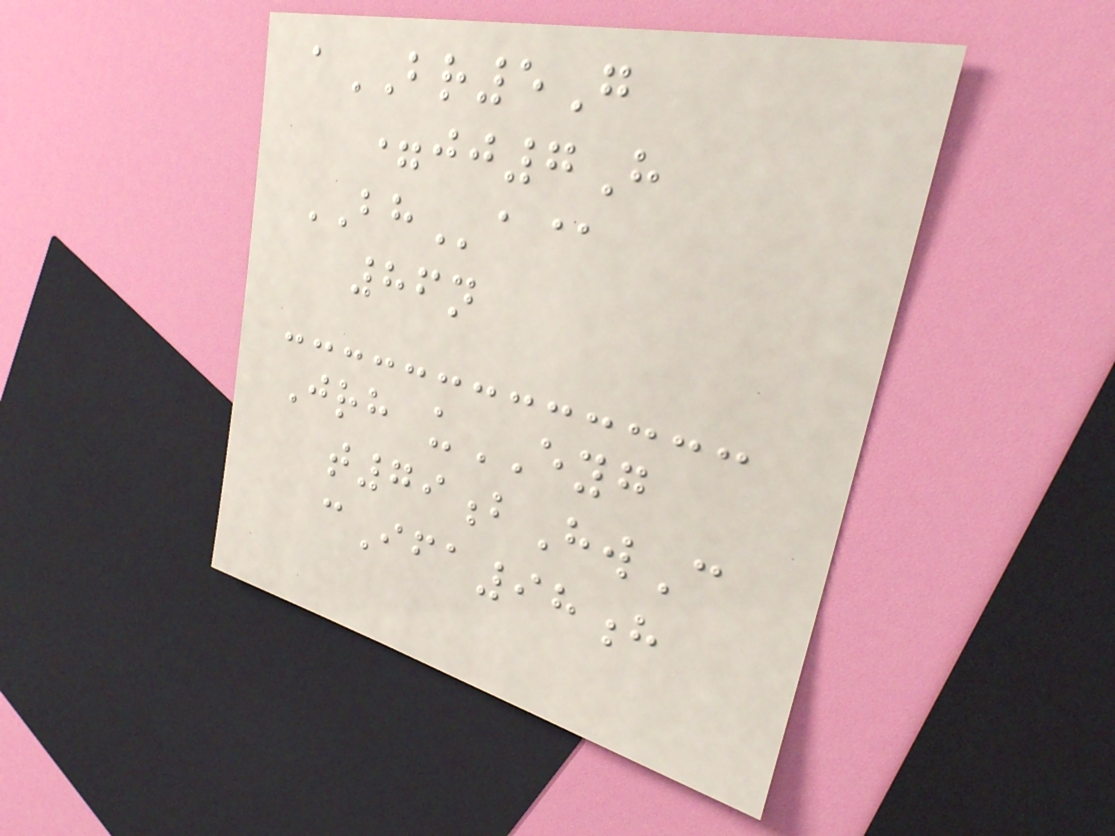aBR5G
=jj7H
BHa@
86n
Jrh uEYG
t79bHwC
cIfa98h
